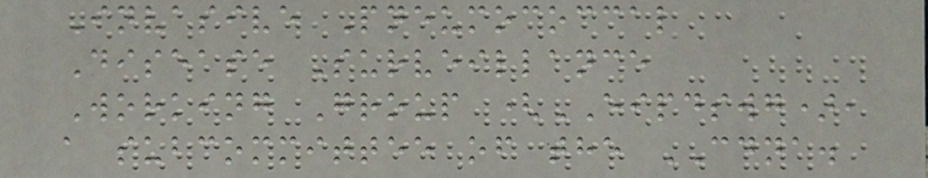Invasive Pneumococcal
Disease Surveillance
Working Group (EIPDSWG),
a subcommittee of the CDNA.
